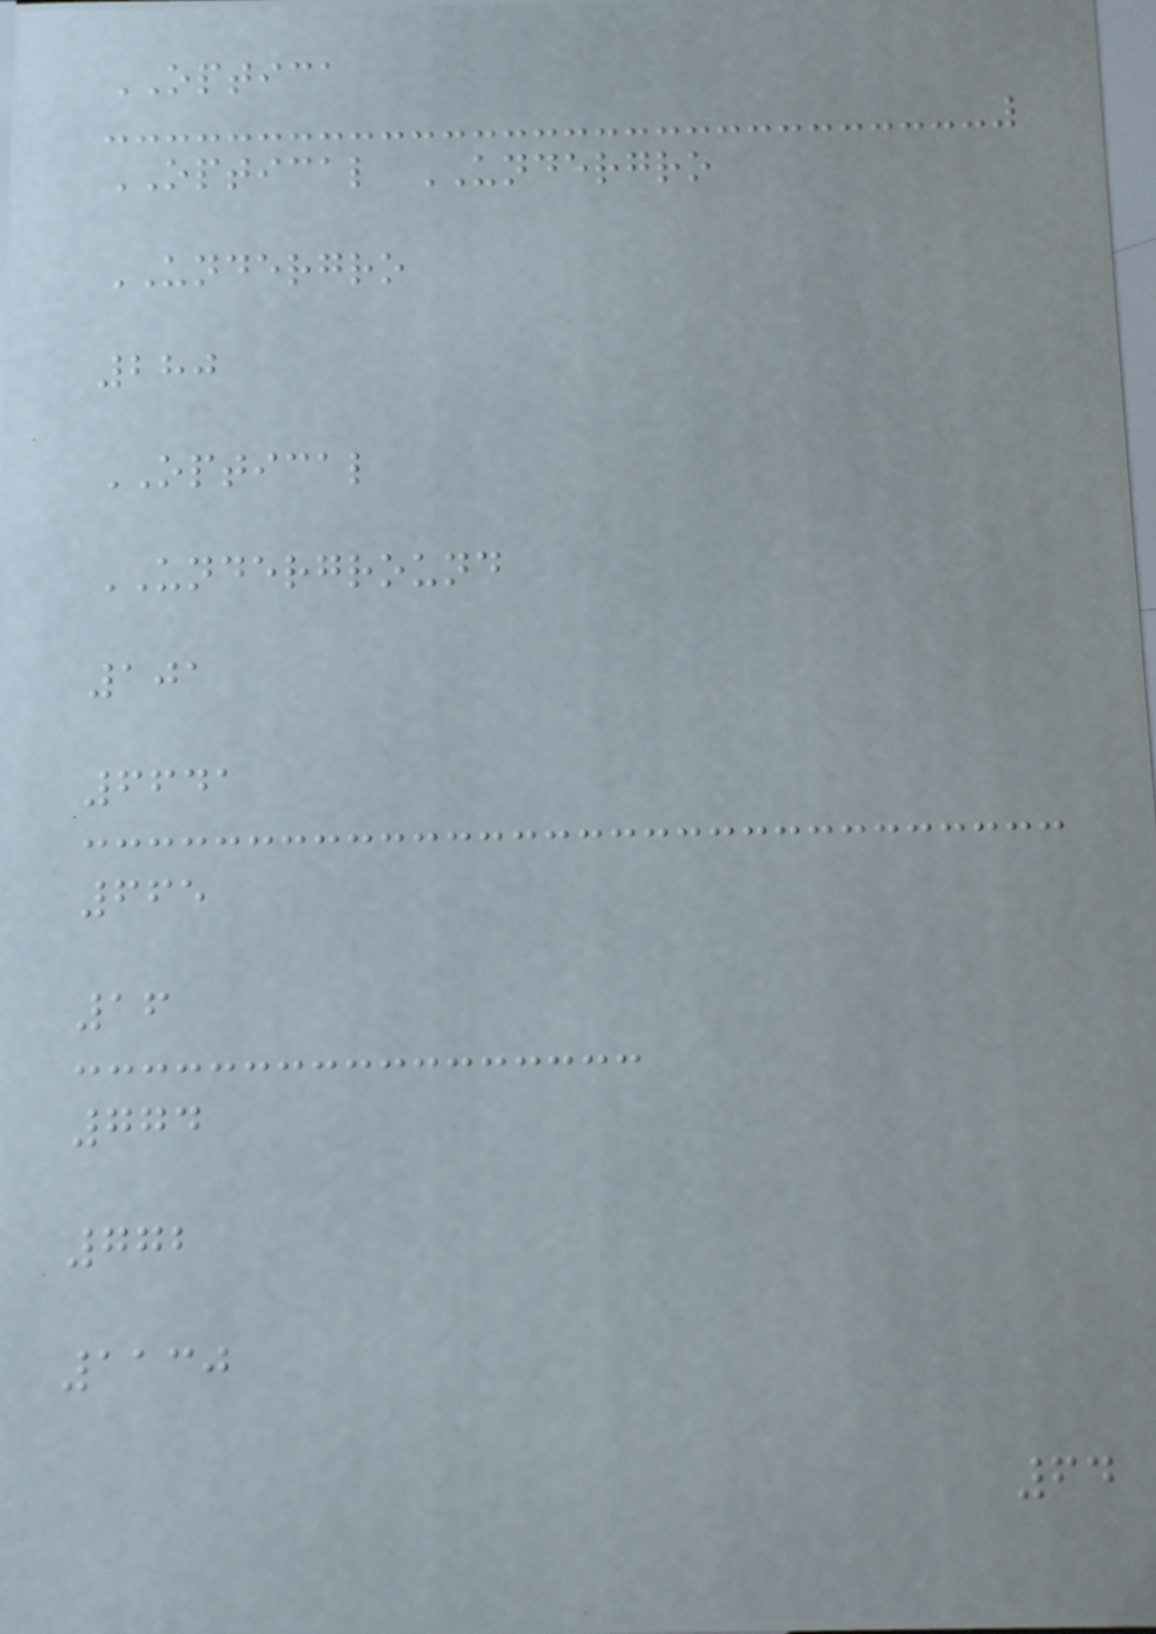OPTICA
OPTICAL UNDERGRO
UNDERGRO
280
OPTICAL
UNDERGROUND
101
6641
665
16
774
772
1130
64
